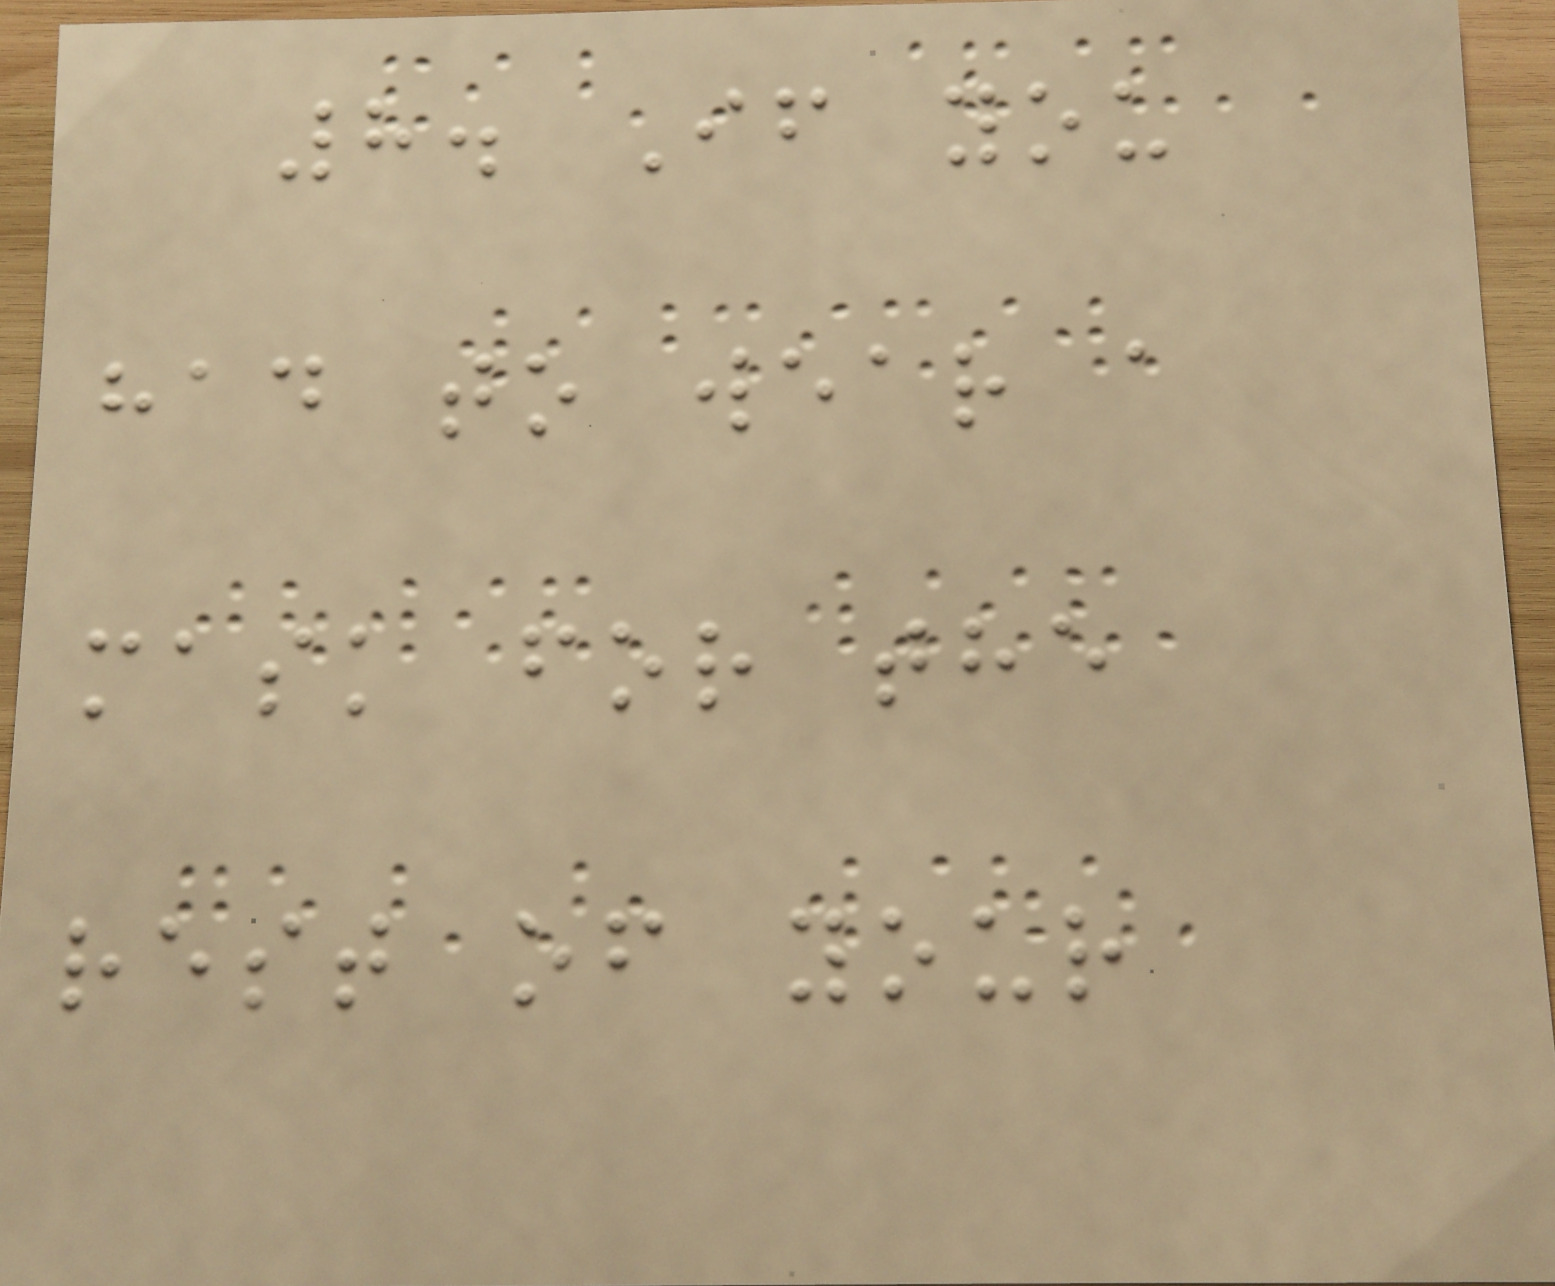8. If you
had to wear a
mask for the
rest of your
